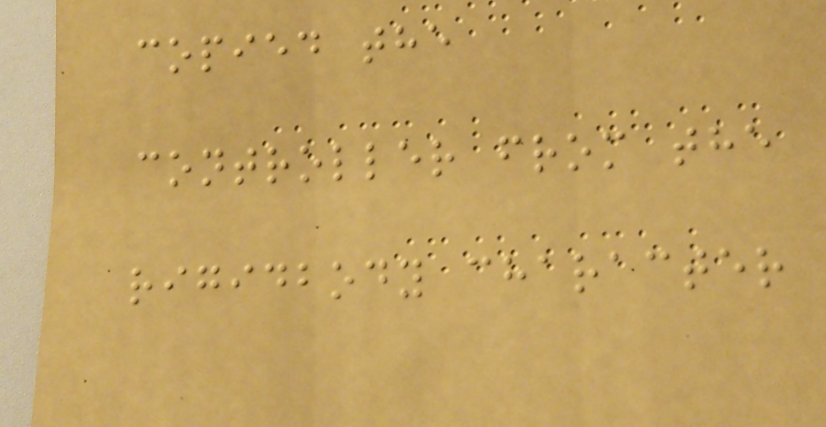copied the
controller from the
rigidbody character
